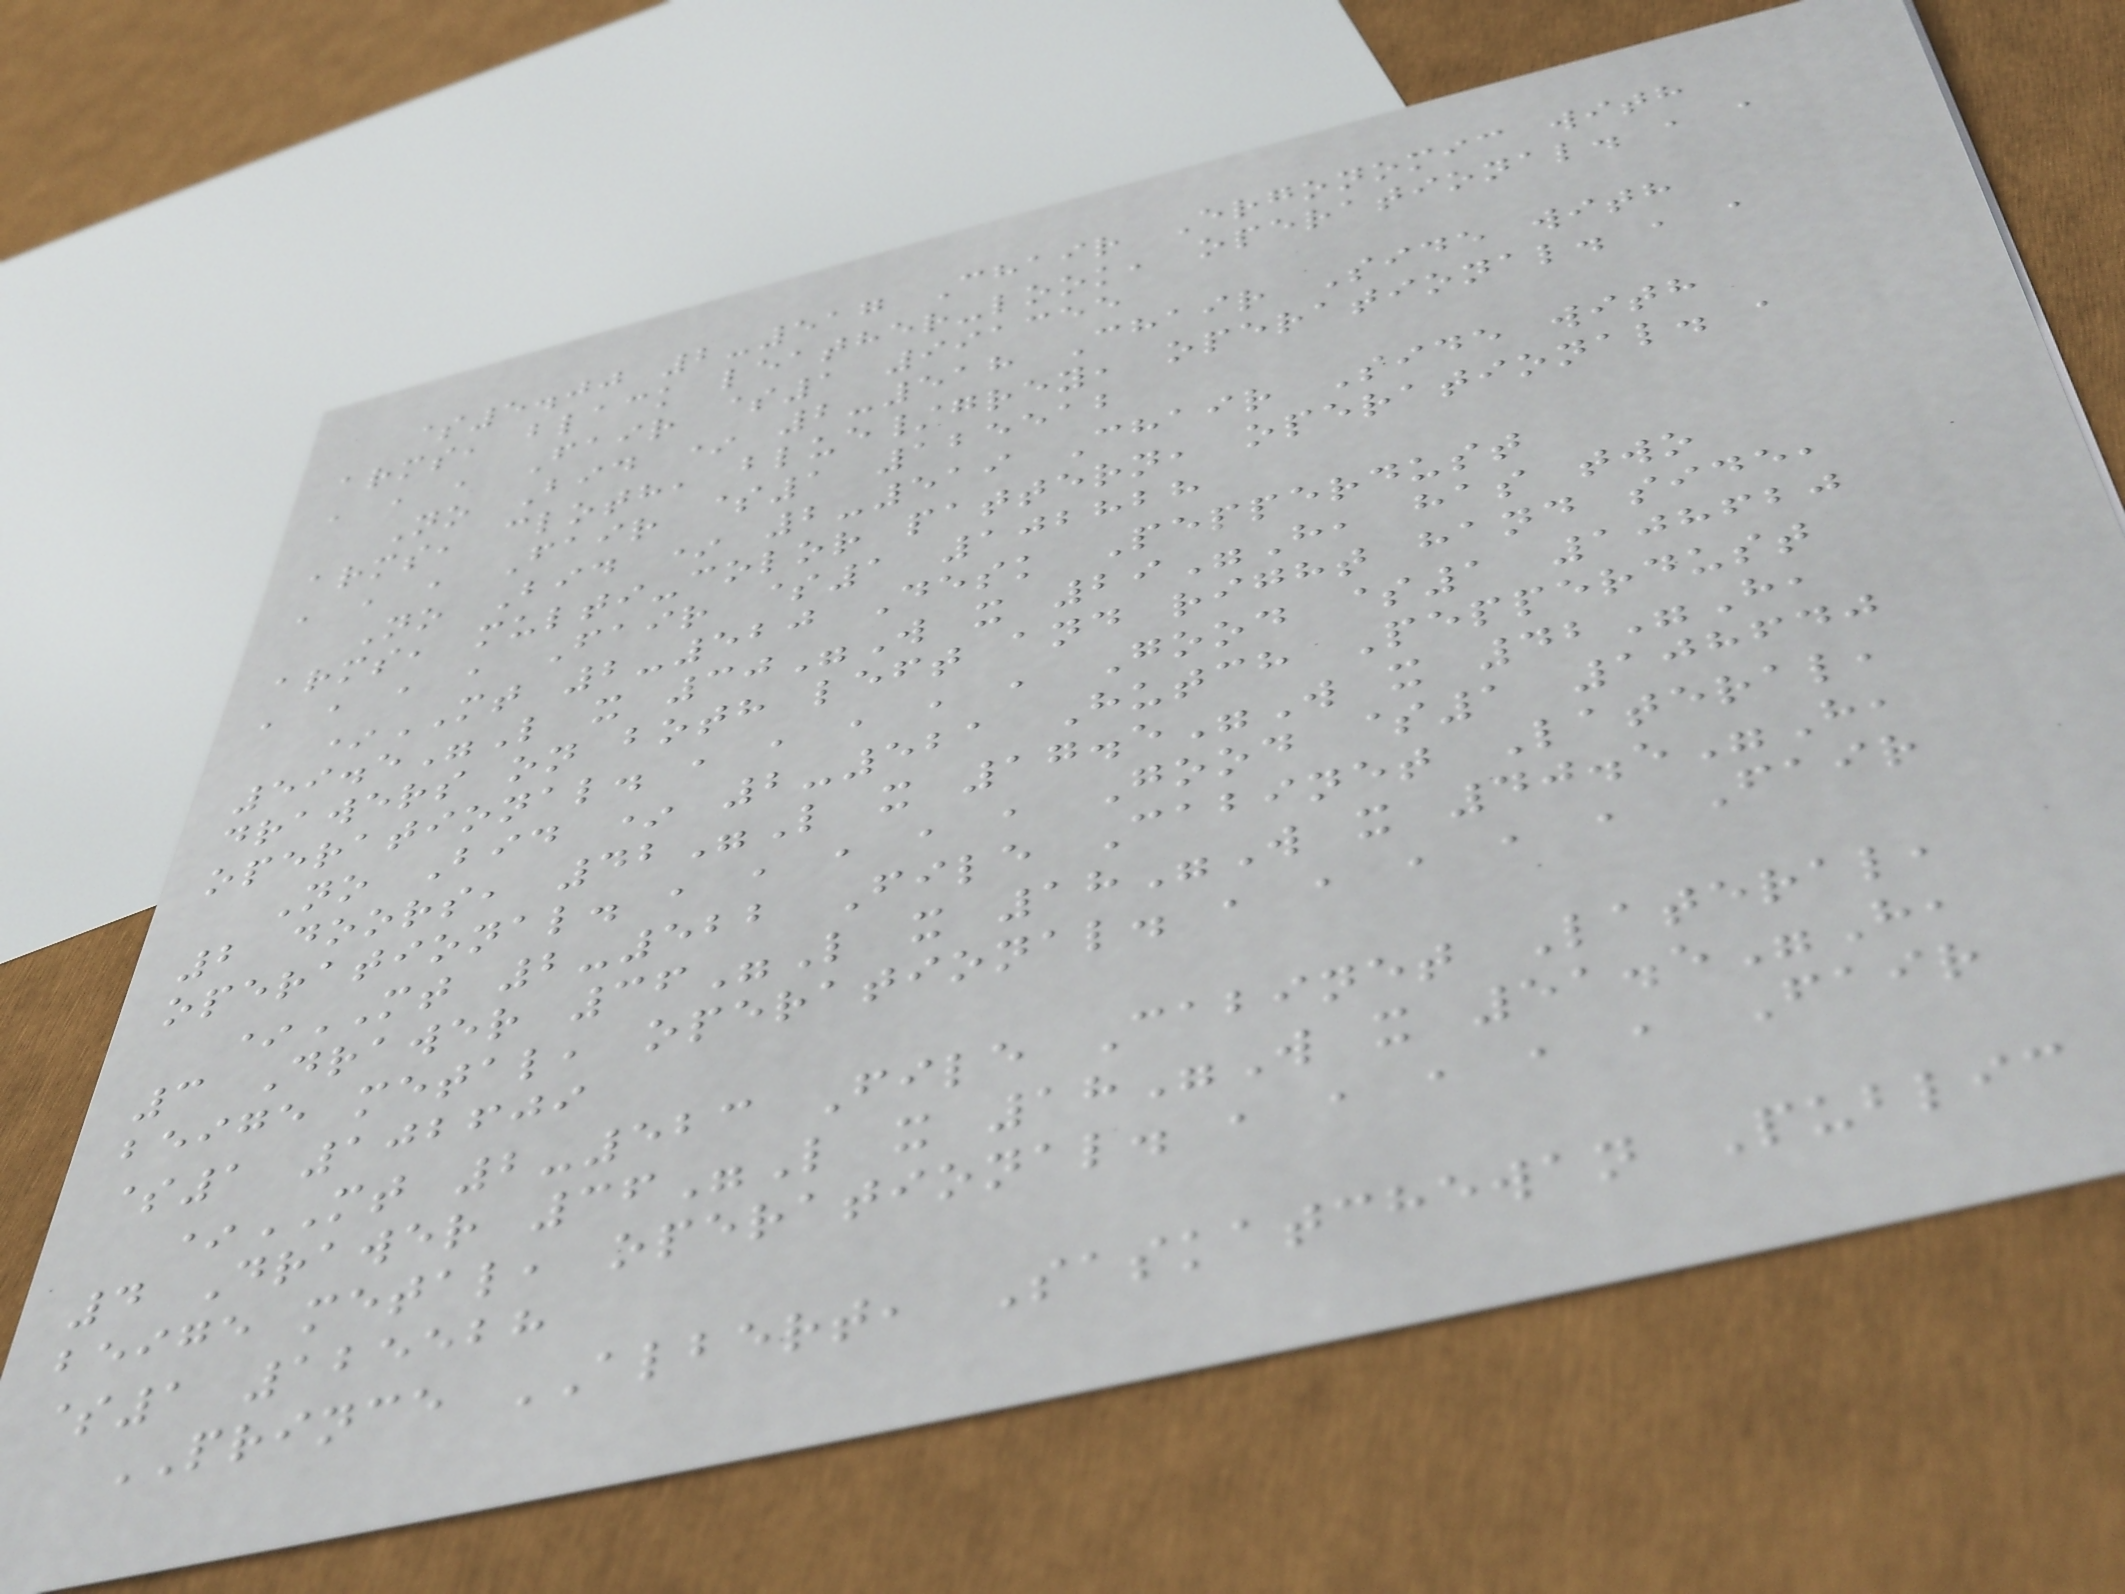$5.00 2-517 Chair Ergonomic with
arms, black leather-look, operational. , ,
, , , Fair $1 991355
No Bid * 2-518 Chair Side with
arms, cloth, blue/grey, operational. , ,
, , , Fair $1 125512
No Bid * 2-519 Chair Side with
arms, multi-color pattern, operational. ,
, , , , Fair $1 102828
*MT 2-520 Desk Pepperdust
59.5"L x 30"W x 29"H, has two
drawers on both left and right hand side,
operational. , , , , , Good $1 108620
No Bid * 2-521 Hutch Pepperdust
2 doors, 42"L x 17.5"W x 42"H,
operational. , , , , , Good $1 108640
*MT 2-522 File Cabinet Lateral,
3 Drawer 36"L x 18"W x 40.5"H,
beige metal, operational. , , , , , Fair
$1 102609
*MT 2-523 File Cabinet Lateral,
4 Drawer 36"L x 18"W x 51.5"H,
beige metal, operational. , , , , , Fair
$1 125528
PRINCE ALBERT, Saskatchewan Public
